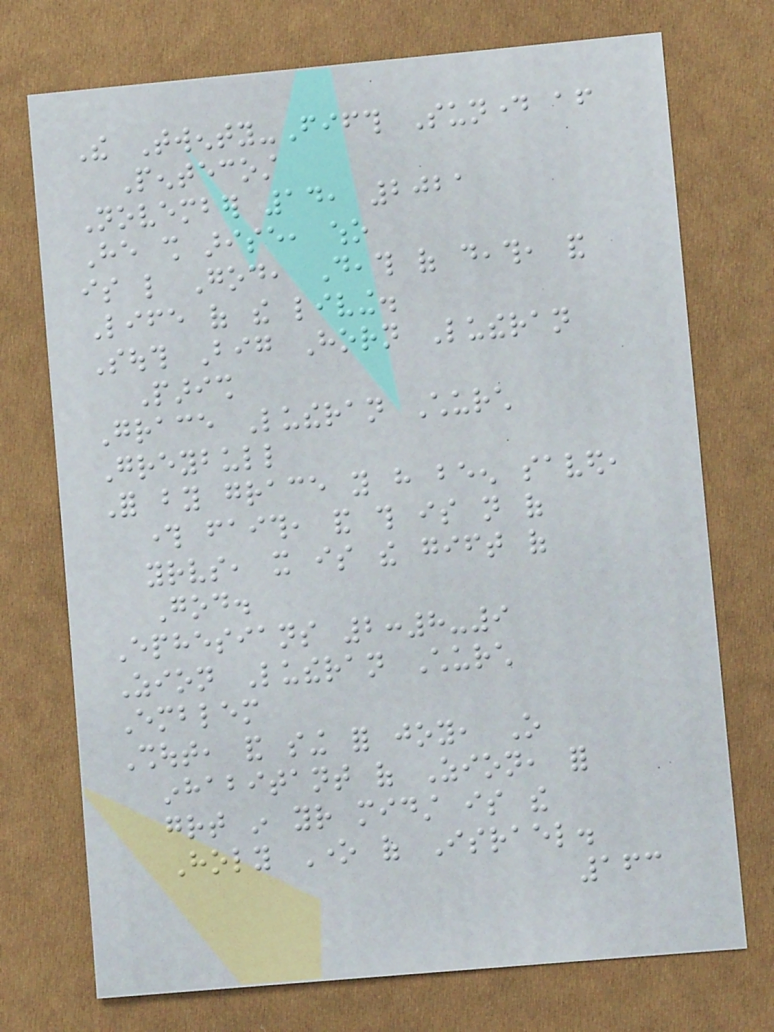The Twenty-Fifth Sunday after
Pentecost
November 14, 2021
He shall arise, who
is like God, Death of death, and
Life of the living.
South Big Horn Lutheran
Parish
Grace Lutheran Church
Greybull
For by grace you have been saved,
through faith, and this is not of
yourselves, it is the gift of
God.
Ephesians 2:8-9
Zion Lutheran Church
Emblem
Shout, and sing for joy, O
inhabitant of Zion, for
great in your midst is the
Holy One of Israel.
163
